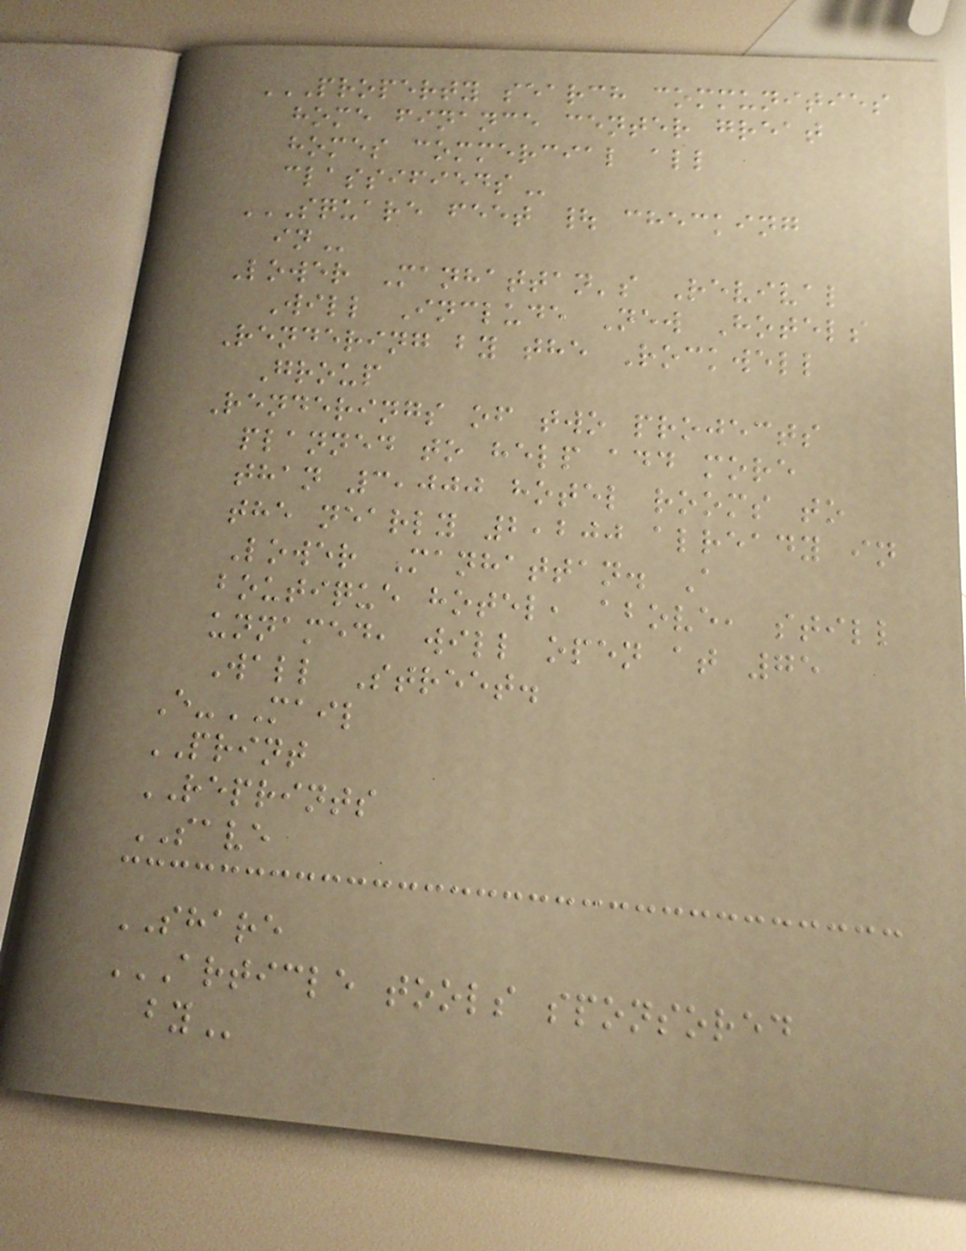PROPERTY SEARCH COMMUNITIES
HOME FINANCE CENTER GREAT
HOMES COMMERCIAL ALL
CLASSIFIEDS
SQUARE FEET | CHECKING
IN
Lower Manhattan's Revival
Will Include New Hotels
Rendering by the Rockwell
Group
Renderings of two projects
planned to help add more
than 3,000 hotel rooms to
the nearly 2,200 already in
Lower Manhattan. A
boutique hotel, above, still
unnamed, will open at 75
Wall Street.
E-MAIL
PRINT
REPRINTS
SAVE
SHARE
ARTICLE TOOLS SPONSORED
BY
